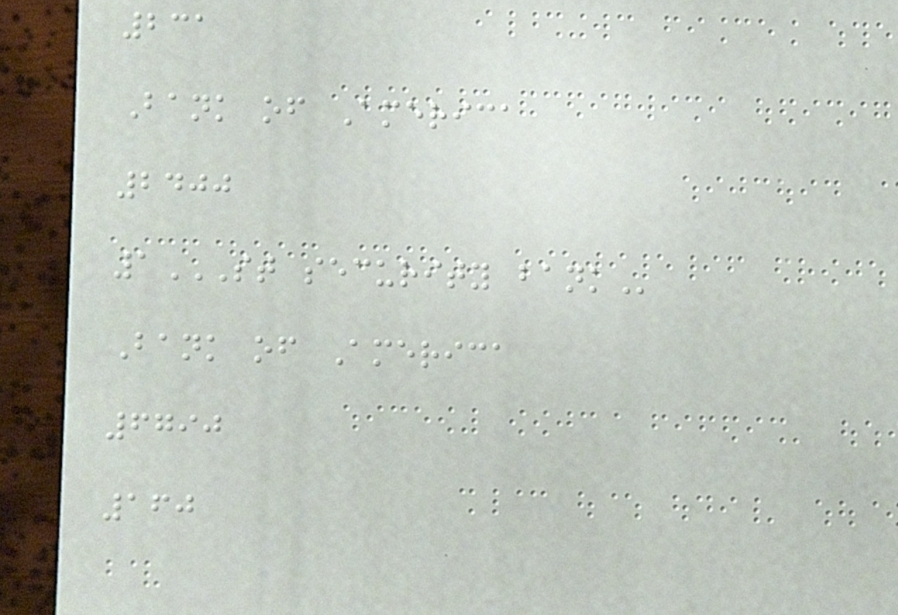231
Bank of America
2400
1ST SECURITY BANK
Bank of America
6790
160
